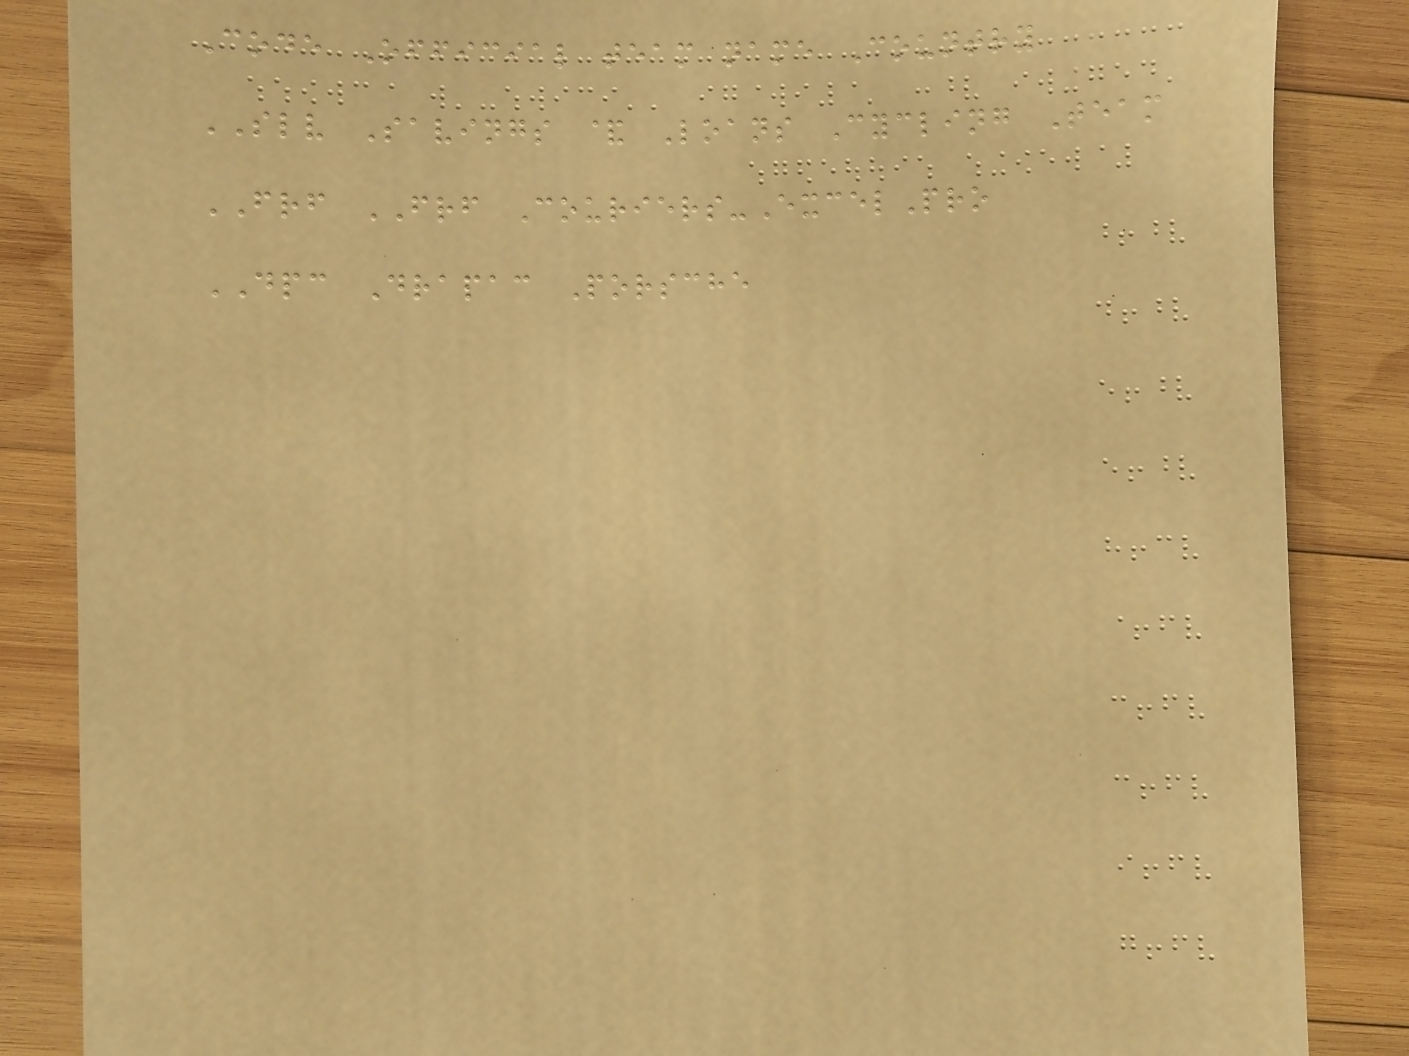Code Official team name Country
SLV Savings & Loans Cycling Team
FRF FRF Couriers-ExcelPro
DPC Drapac Porsche
